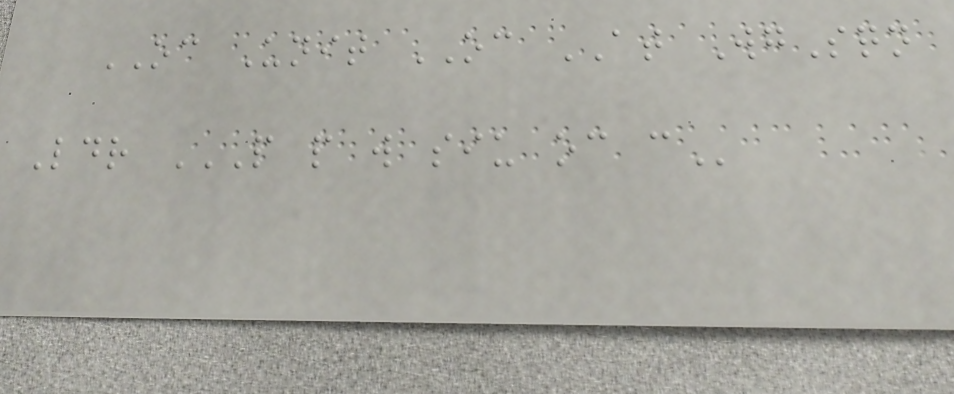OC Unit OC AT WgSqn
Ldr P P W SIU OC C
